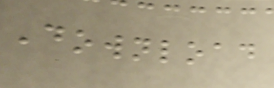Download
